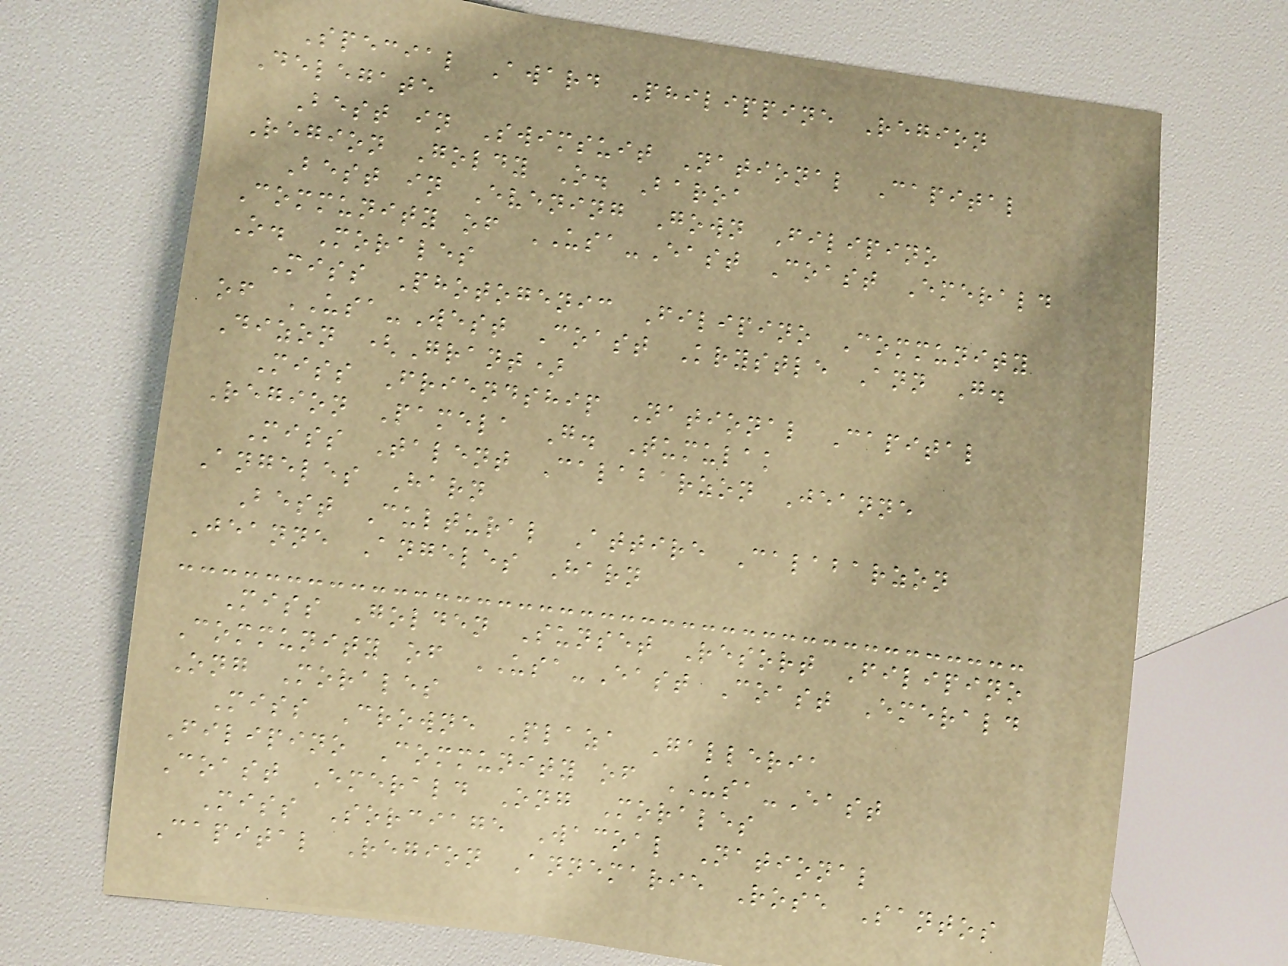Special Award Philippine Region
Delegate
Best in Swimsuit National Capital
Region Goldy O. Baroa
Best in Evening Gown Filipino
Community of USA-East Coast Emerald
O. Morales
Miss Photogenic Filipino Community
of USA-West Coast Krystle Ann G.
Dizon (Grant)
Miss Friendship National Capital
Region Pamela G. Tumulak
Miss Talent Calabarzon Jeanne
Angeles Harn
Best Cultural Attire Calabarzon
Jeanne Angeles Harn
Miss Golden Sunset Resort Filipino
Community of USA-East Coast Emerald
Ong Morales
Miss Crowne Plaza Galleria
Filipino Community of USA-East
Coast Emerald Ong Morales
Miss Sorciage Wacoal National
Capital Region Annemarie Rose Santos
